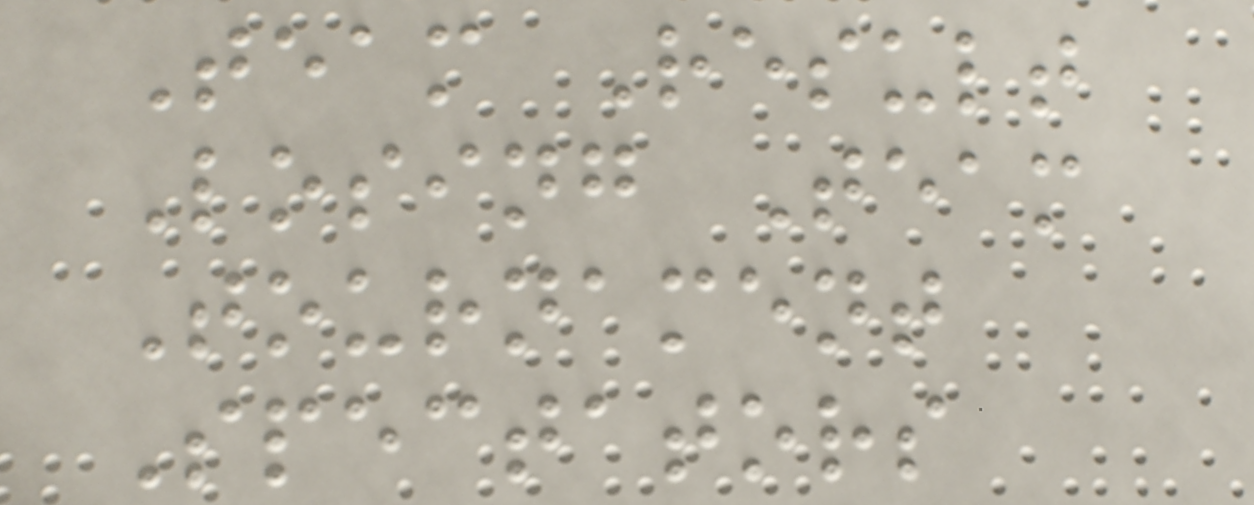Team Result
Losing Team
Tournament
Spectators
